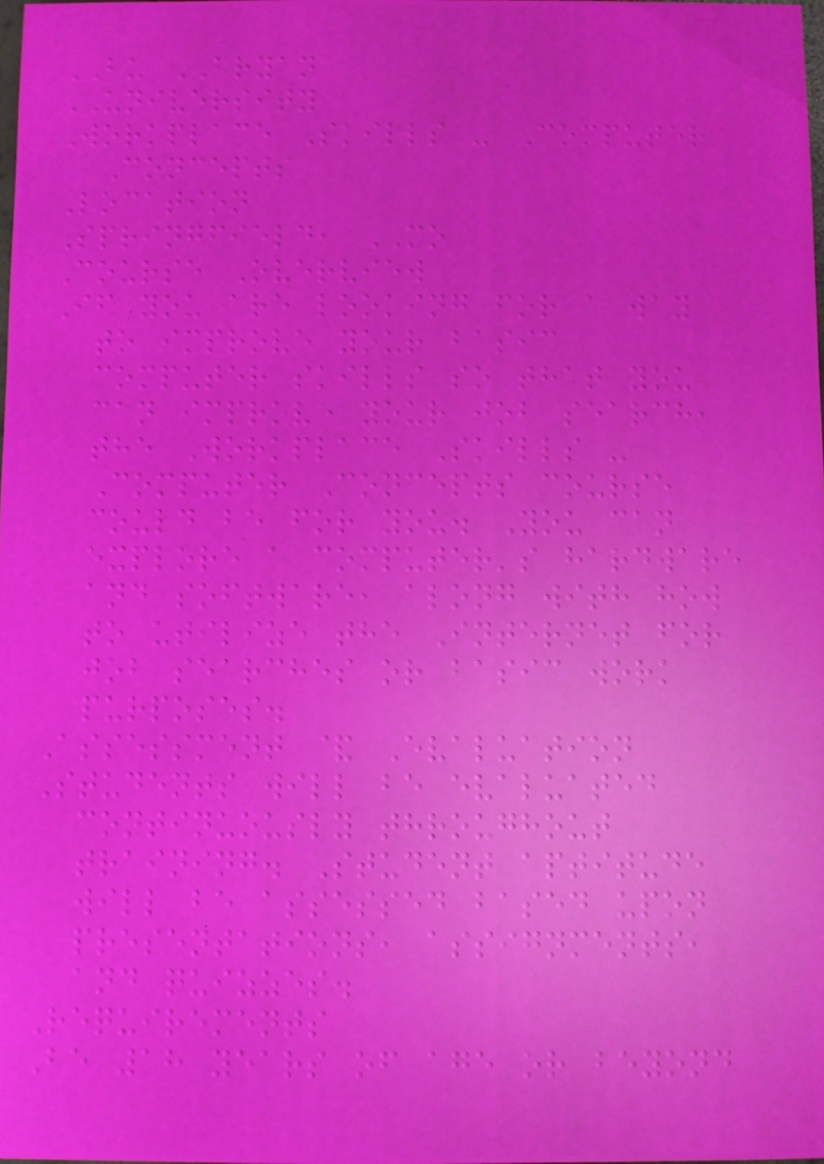BU BRYAN
UNIVERSITY
Workplace Skills - Computer
Concepts
Location
Springfield, MO
Course Overview
If you are looking for a way
to improve your basic
computer skills so that you
can improve your job search,
the Workplace Skills -
Computer Concepts course
could be for you. You can
explore a computer's hardware
and software, along with how
to utilize the Internet for
job searches or basic work
purposes.
Assessment & Evaluation
Students will be evaluated
continuously throughout
training. Student aptitude
will be assessed based upon
presentations, assignments,
and quizzes.
Requirements
Be 18 years of age or beyond
